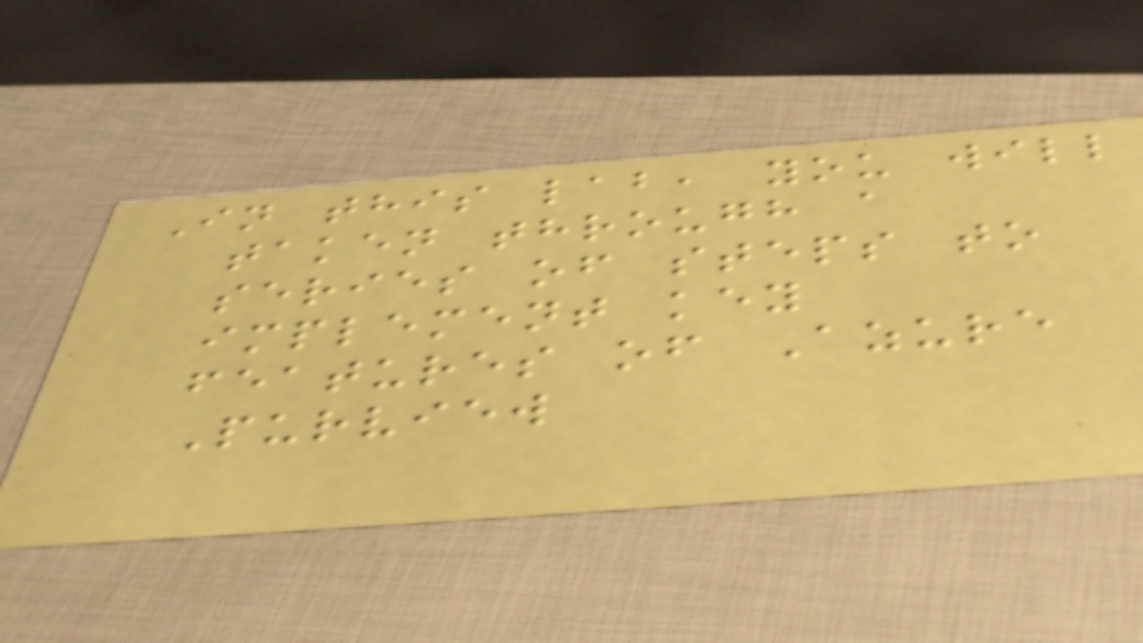In this lab, you will
taken through a
series of steps to
implement key
features of Azure
Purview
